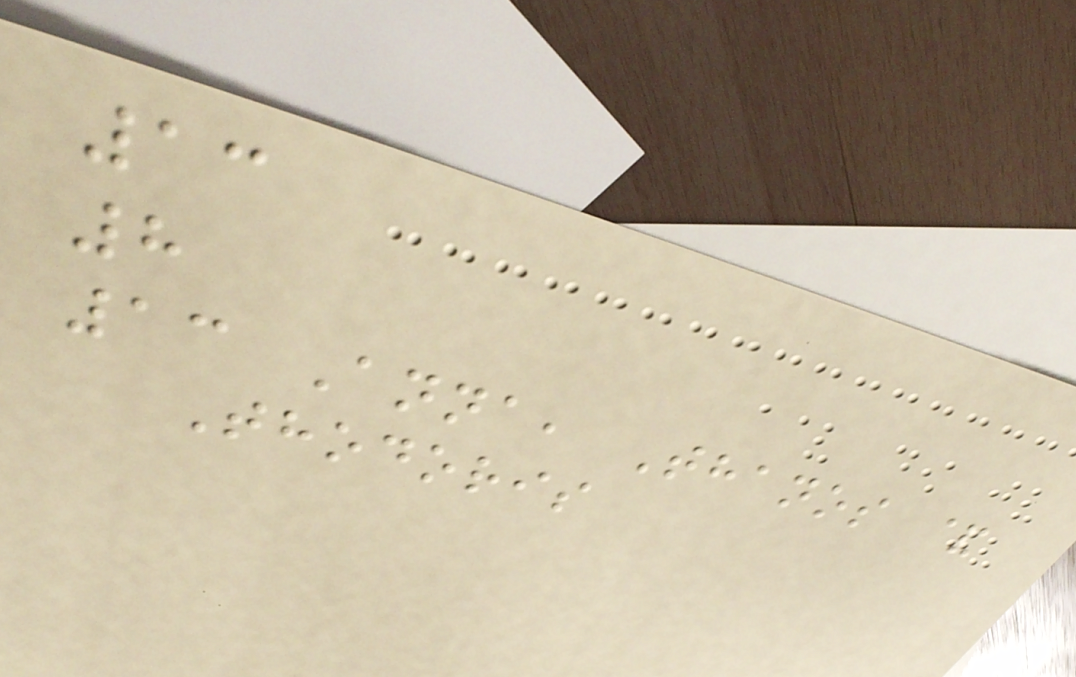13
8
13 Anna, Thanos &
Thodoris
